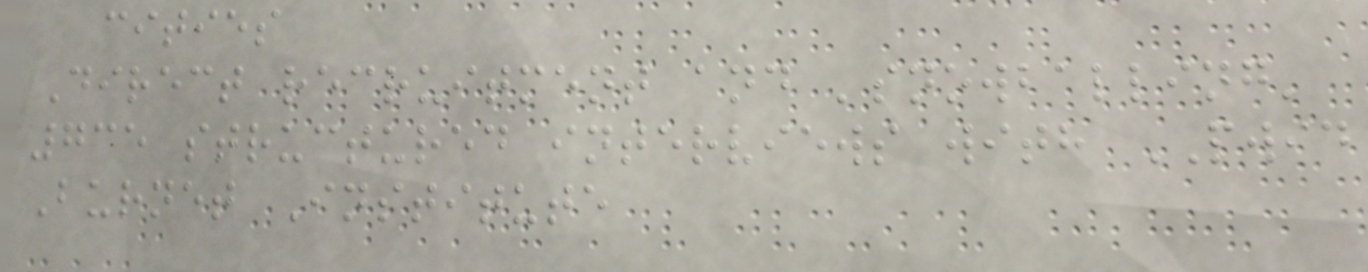cities
Direct recruitment and 'snowballing'
735 structured interviews with PWID
Burnet Institute
